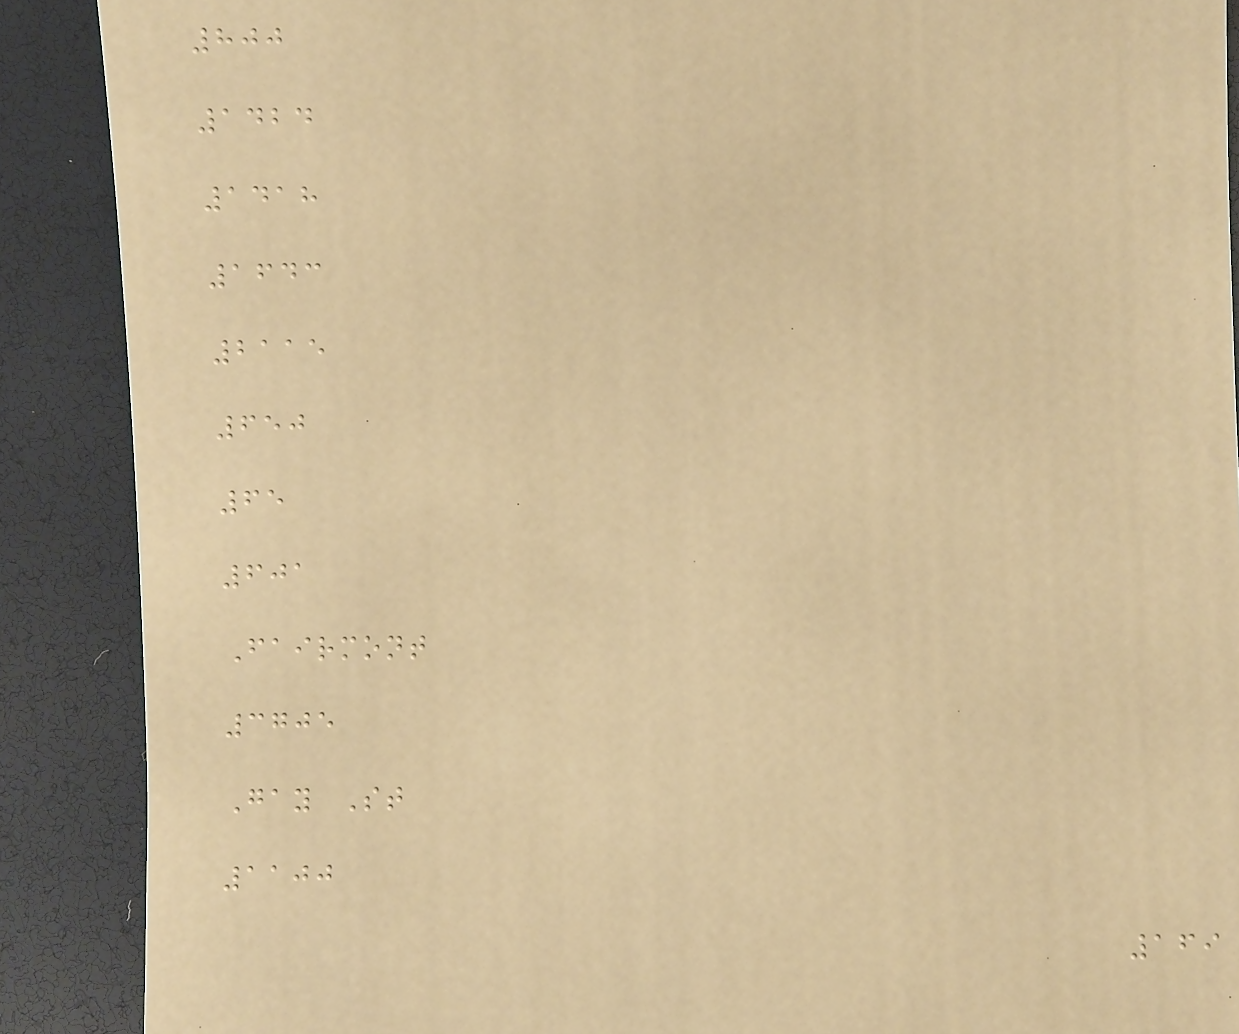800
1424
1418
1643
2115
650
65
601
Fairmont
3705
Gay St
1100
169
